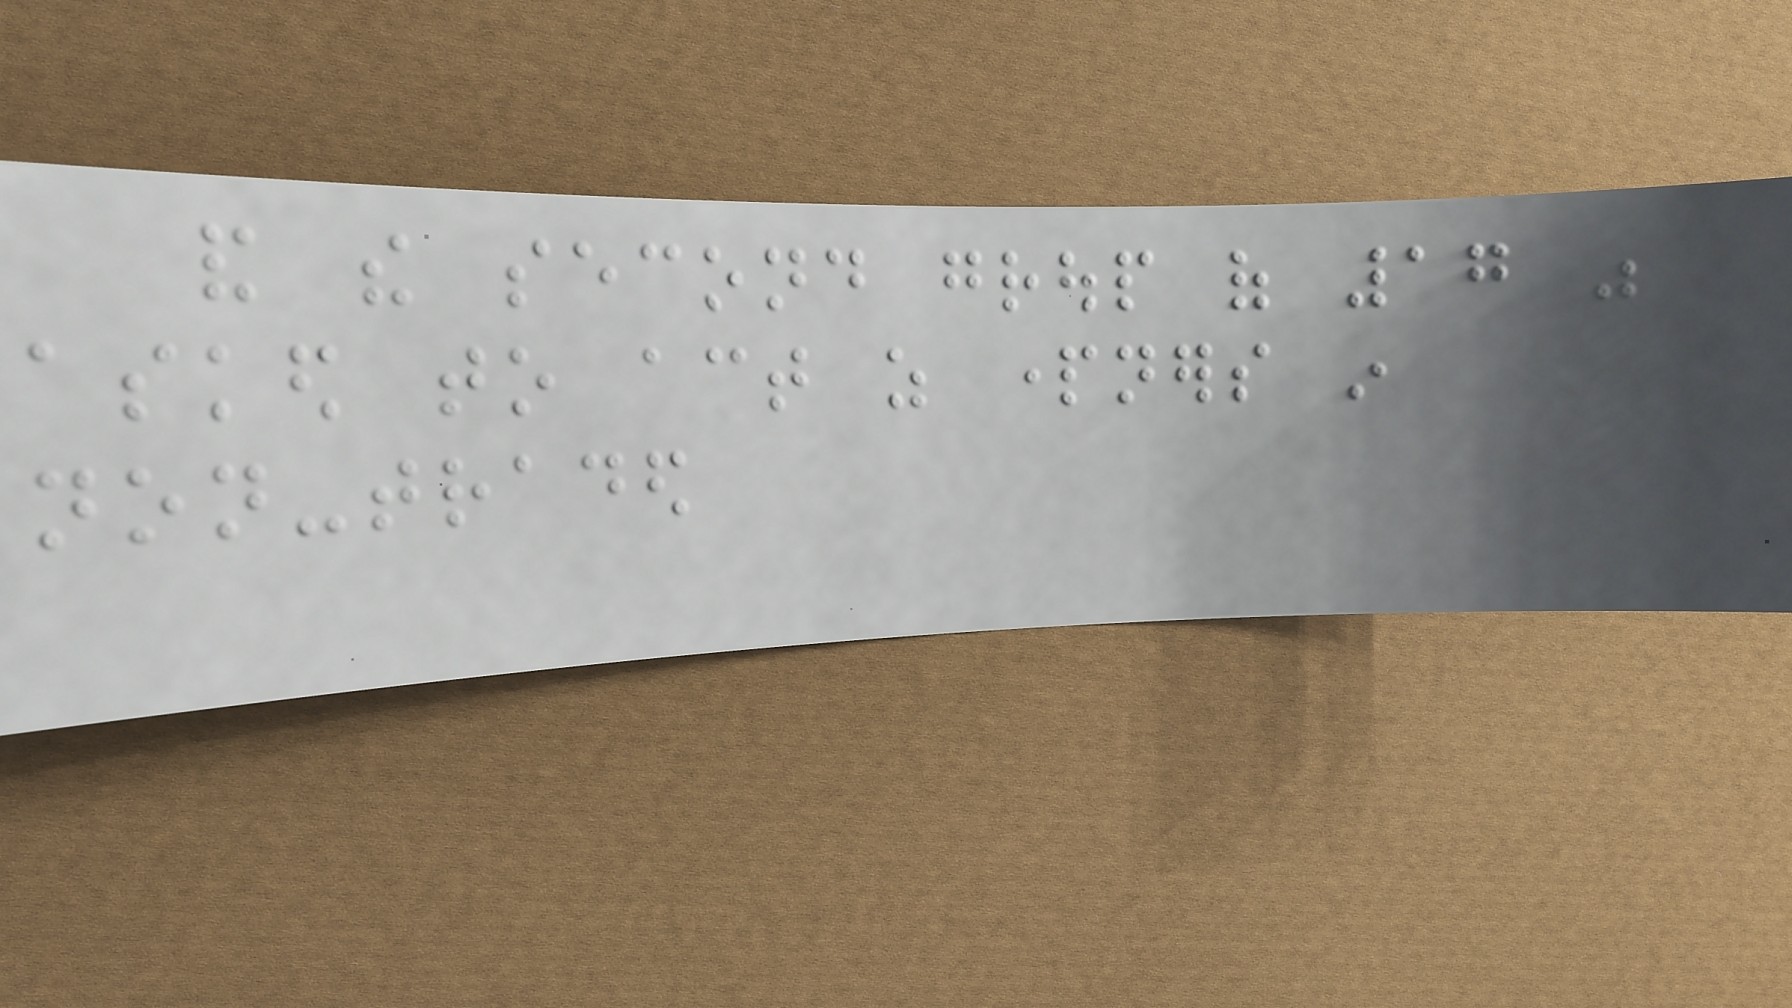and the second group of 17 was
asked to act as partners in
non-traded
